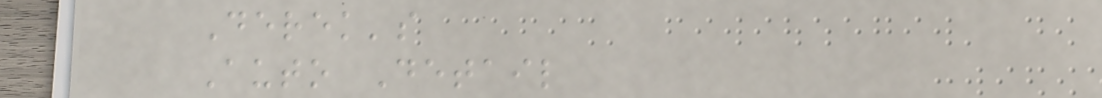Derek's
Auto Detail
